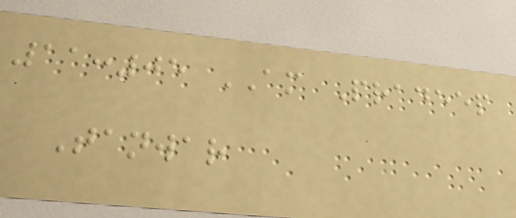11:05 AM Pradeep
Tanwar
